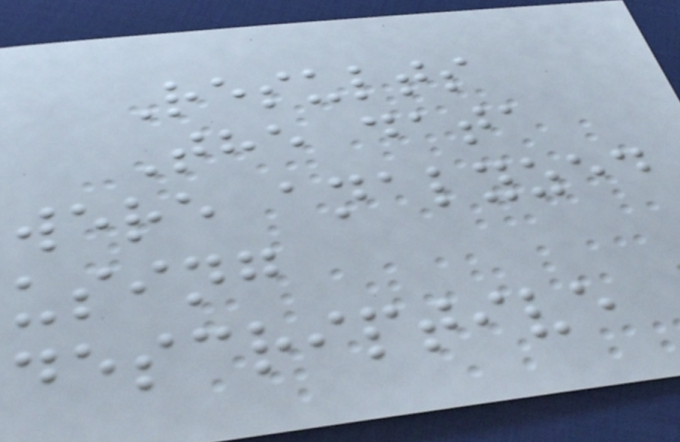Results
The data
were analyzed
using
descriptive
